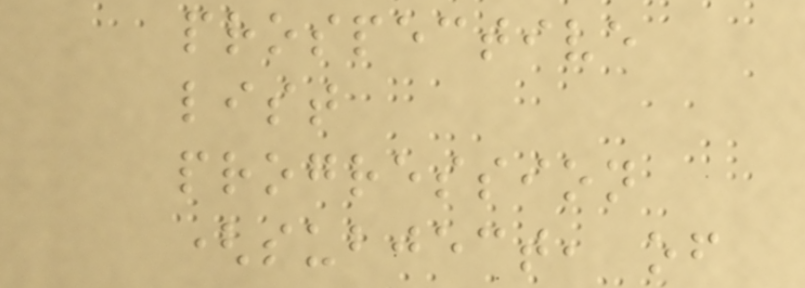prospective
list
progression
(subject, of
